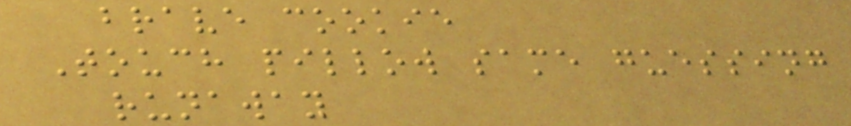brave cookie
Touch pillow same guessing
runaway
